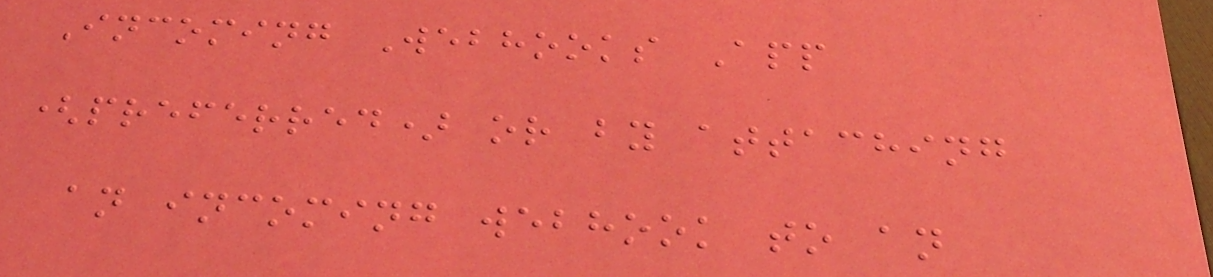Incoming Webhooks App
(preferred) or by attaching
an incoming webhook to an
